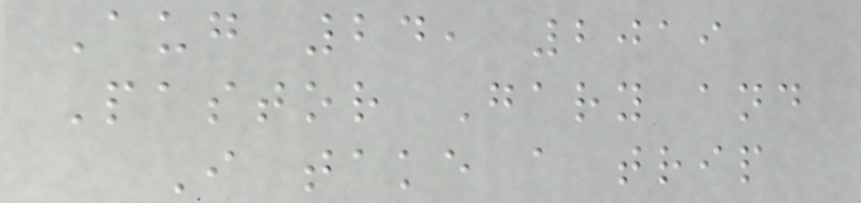Aug 24, 2019
Pastor Gary and
I take a trip
